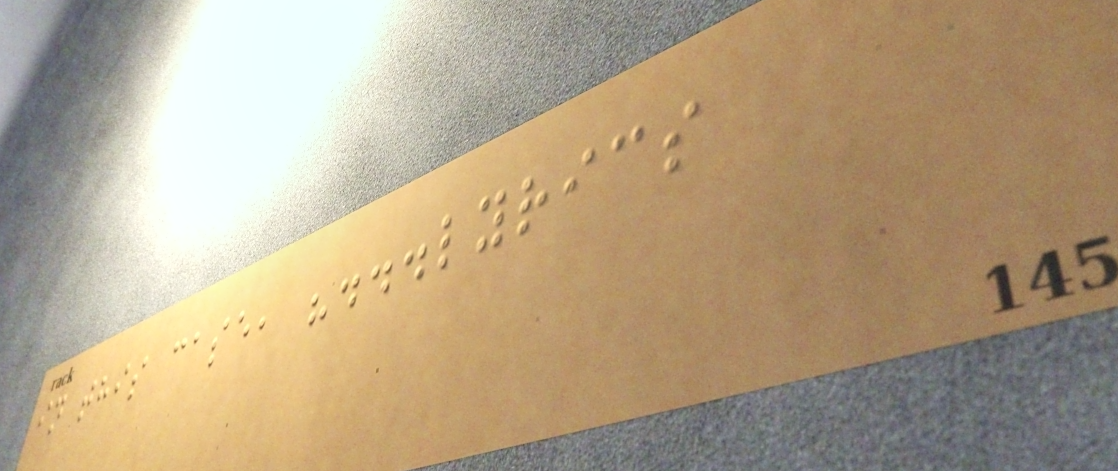in this case, "...lyrics
